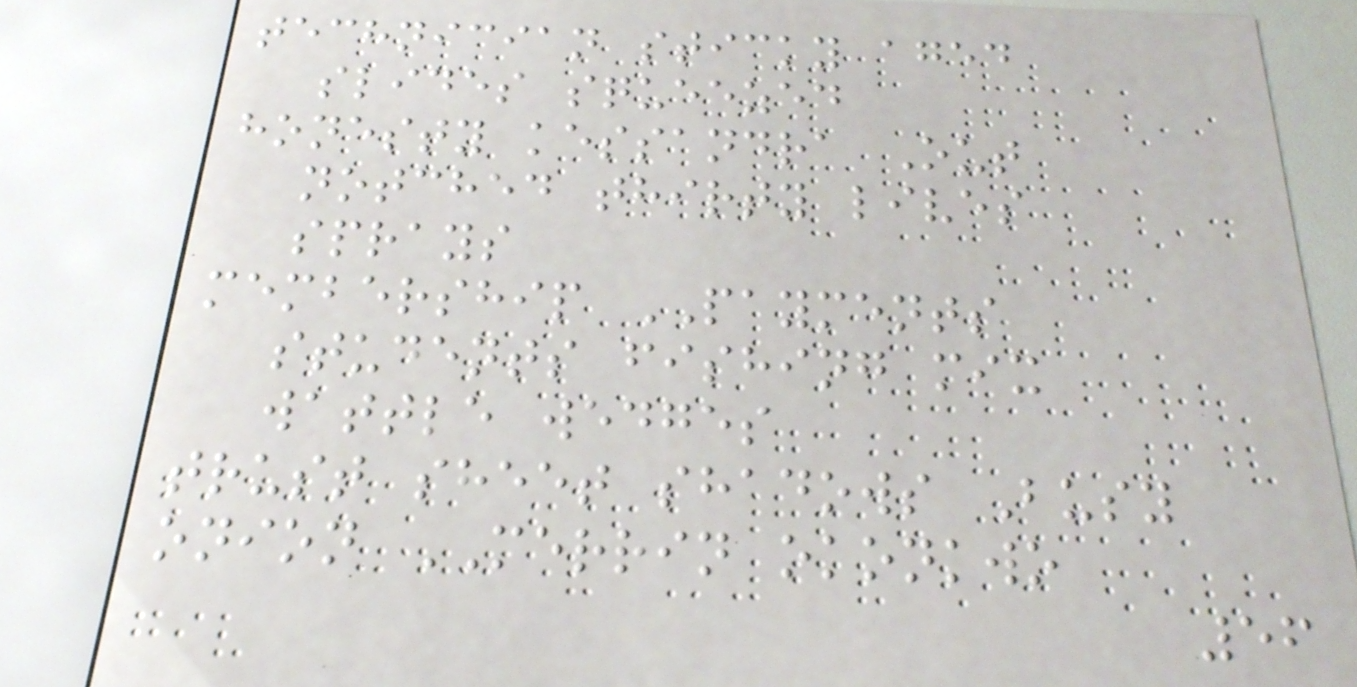technician sticky aged
slides squeezed
honesty kessandra Out
notched thirty lives
sprays
membership PAYMENTS
students fishing mix
wattle wedges
trust sheet shadows Busy
onion MERRIN okonkwo
56
